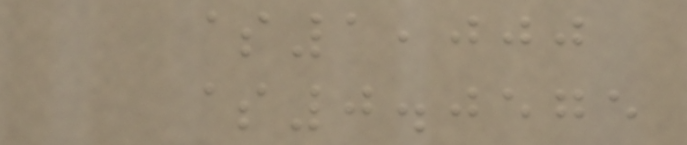$1,000
$0.0575
